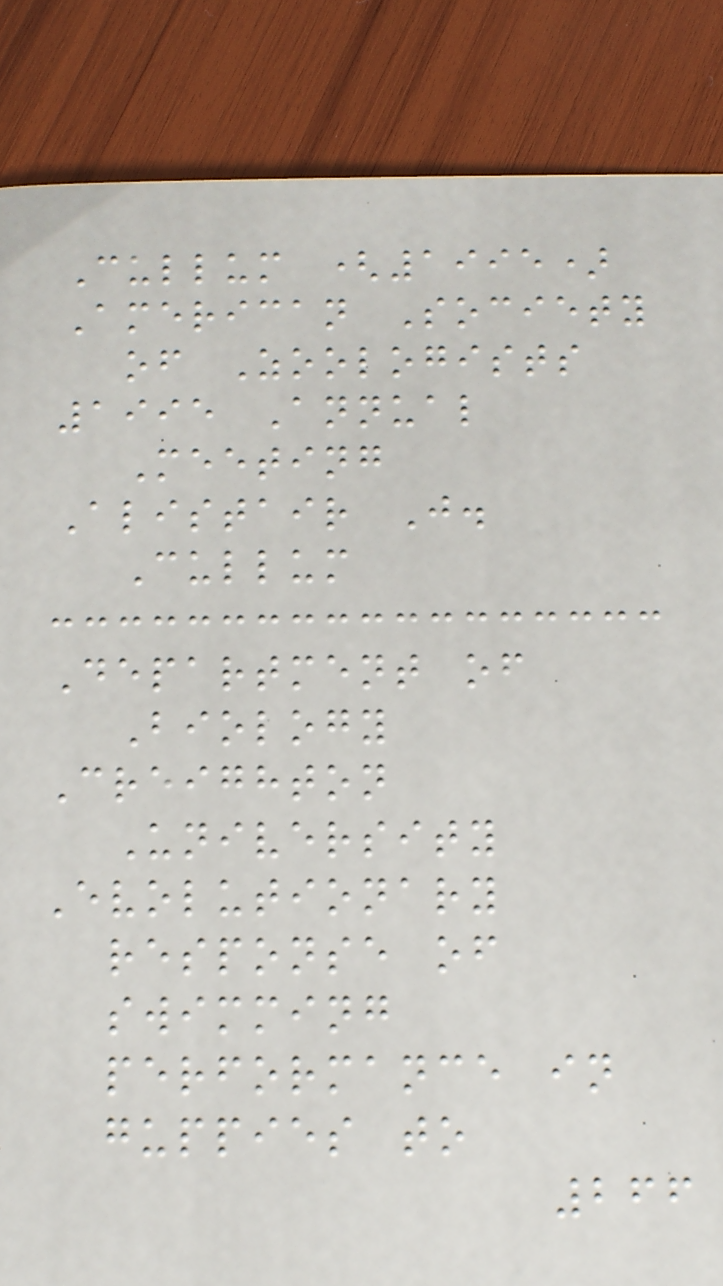Cullum (1995)
American Society
of Zoologists
1995 Annual
Meeting
Alistair J.
Cullum
Department of
Biology
Creighton
University
Evolutionary
response of
swimming
performance in
guppies to
266
